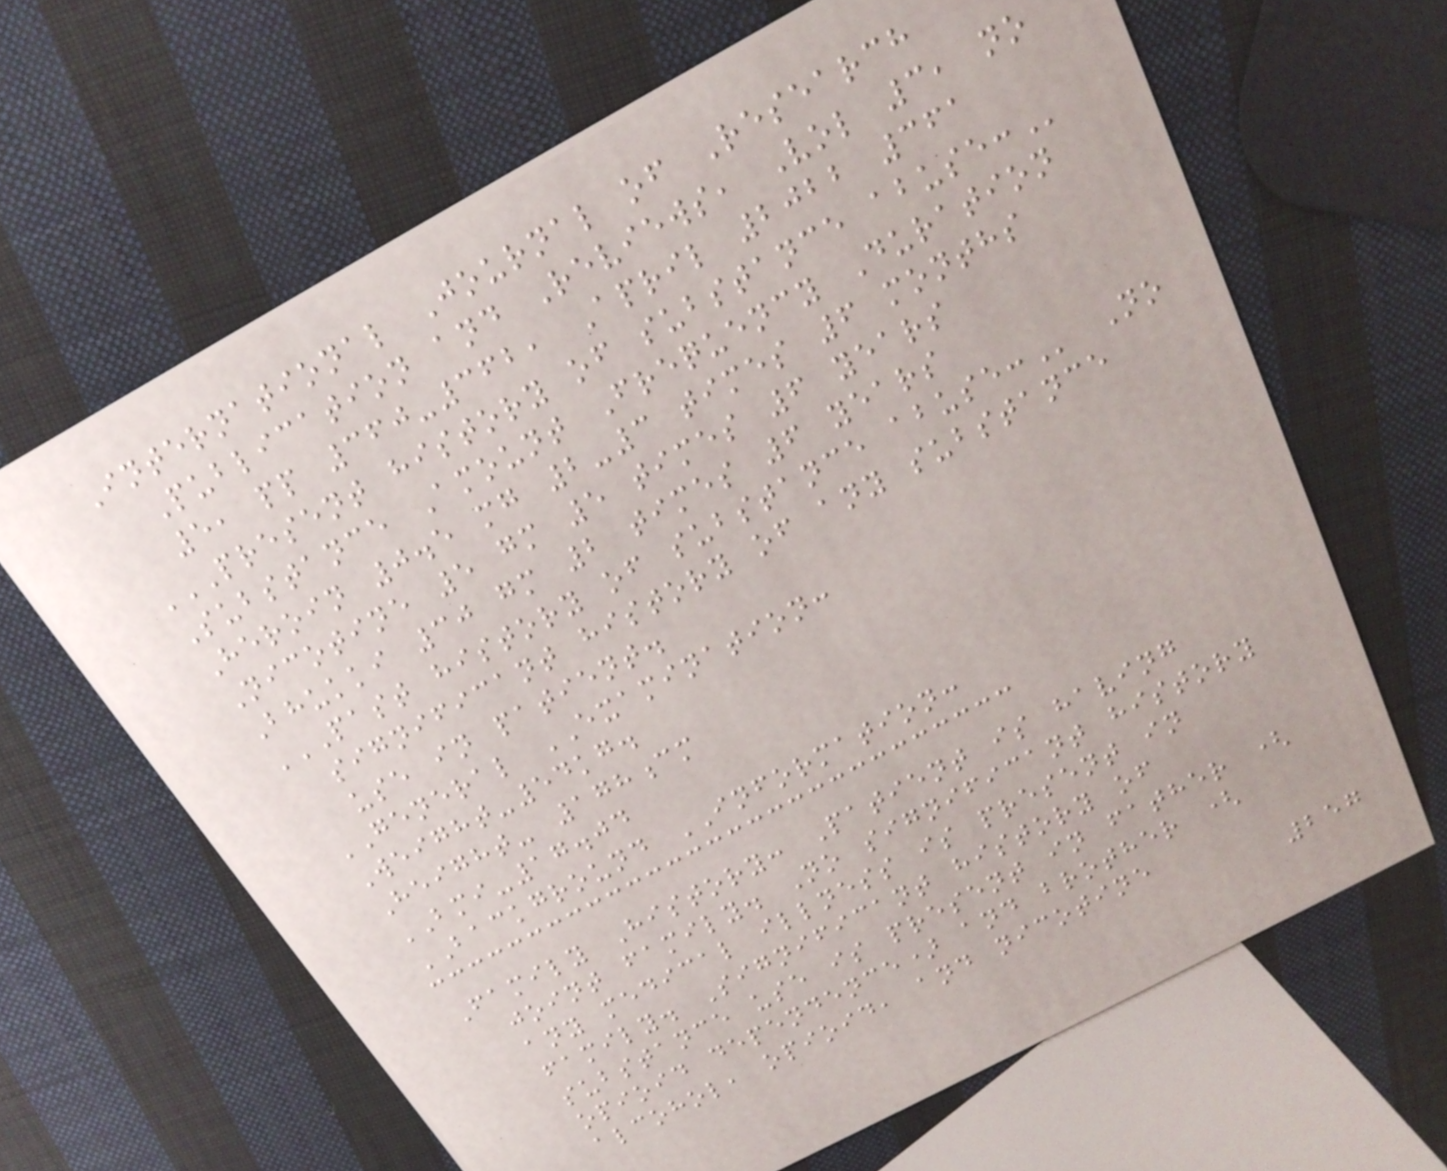International Journal of Research
Publication and Reviews, Vol 3, no
5, pp 360-362, April 2022 361
PRESENT HISTORY OF SUBSTANCE ABUSE:
Substance Amount Frequency Duration
Heroin 0.5 mg 2-3 times 6 months
Nicotine 5 gm 5 times 6 years
Bhukki 30 gm 2 times 6 years
PAST HISTORY OF SUBSTANCE ABUSE: No
significant history of any substance
use in patient.
GENERAL EXAMINATION:
Weight-54kg.
Height- 178cm
BMI-17.04
BACKGROUND INFORMATION:
Family History: Patient is having
joint family. No significant history
any medical illness is present in
family. Significant history of
substance use is present in father (
opioid dependence) and brother (
alcohol, opioid, and nicotine
257
